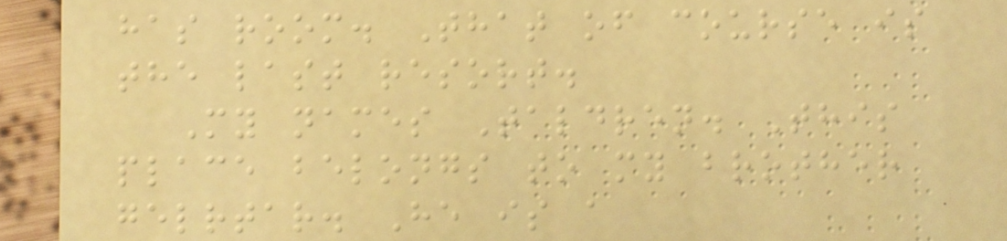has room. That of course is
the last resort.
My names Taldren. This
place belongs to my brother
gelrtar. He is a
